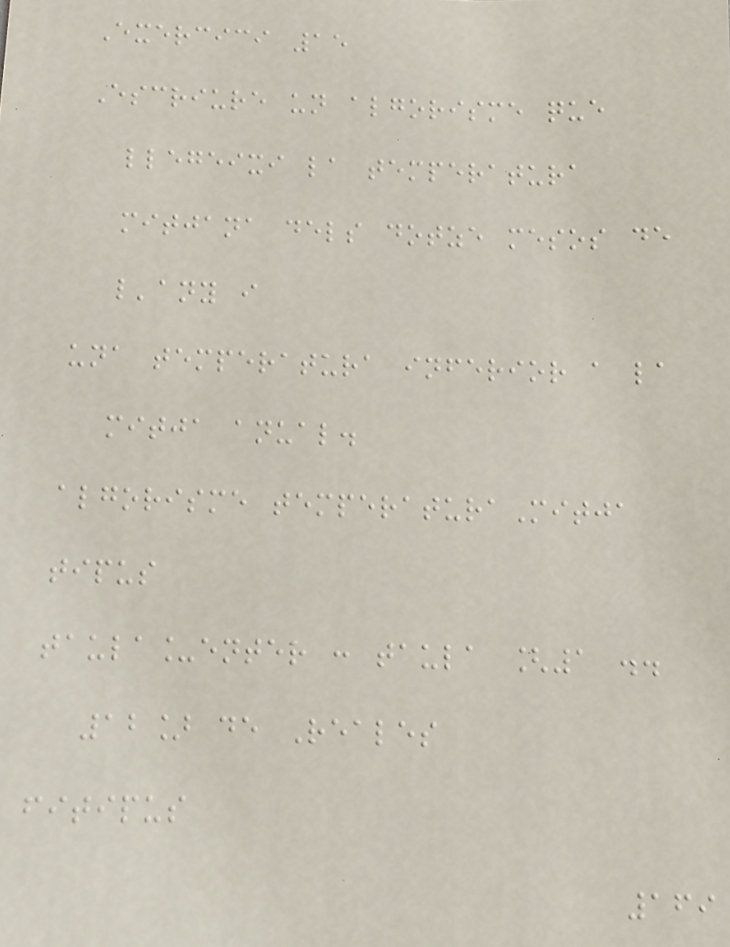Exercici 15
Escriure un algorisme que
llegeixi la temperatura
mitjana dels dotze mesos de
l'any i
una temperatura inferior a la
mitja anual.
algorisme temperaturaMitja
tipus
taula_enter : taula [1 ..
12] de Reales
fitipus
169
